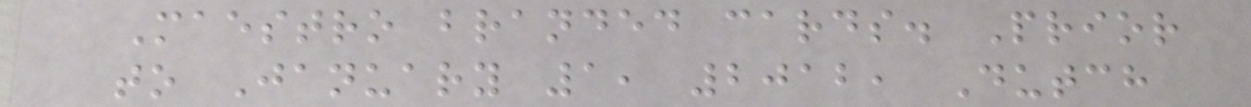Maestro branded cards. Prior
to January 1, 2012, Dutch
